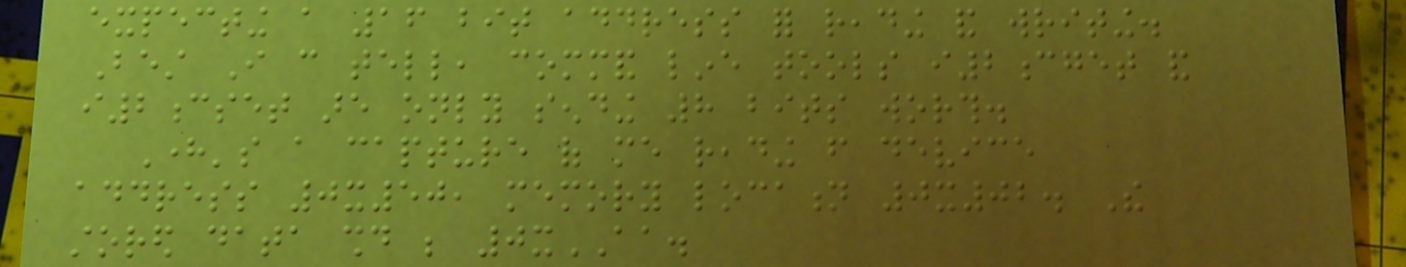expecting a 16 bit address for reading and writing.
Best I can tell, command line tools i2cget and
i2cset are only sending 8 bits worth.
Here's a capture of me reading from device
address 0x50, memory location 0x02. The
stored data should be 0xAA.
